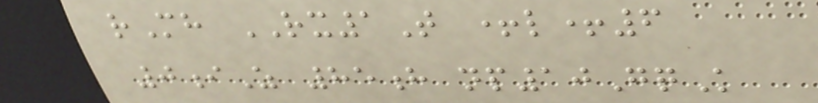rMh RX1T +l+6
0iZ 85h np10GqK
